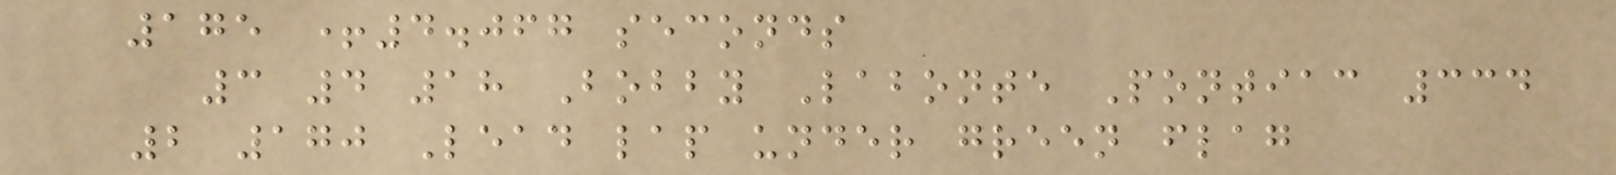175 +4.067 seconds
3 4 18 Bobby Labonte Pontiac 334
2 170 Lead lap under green flag
